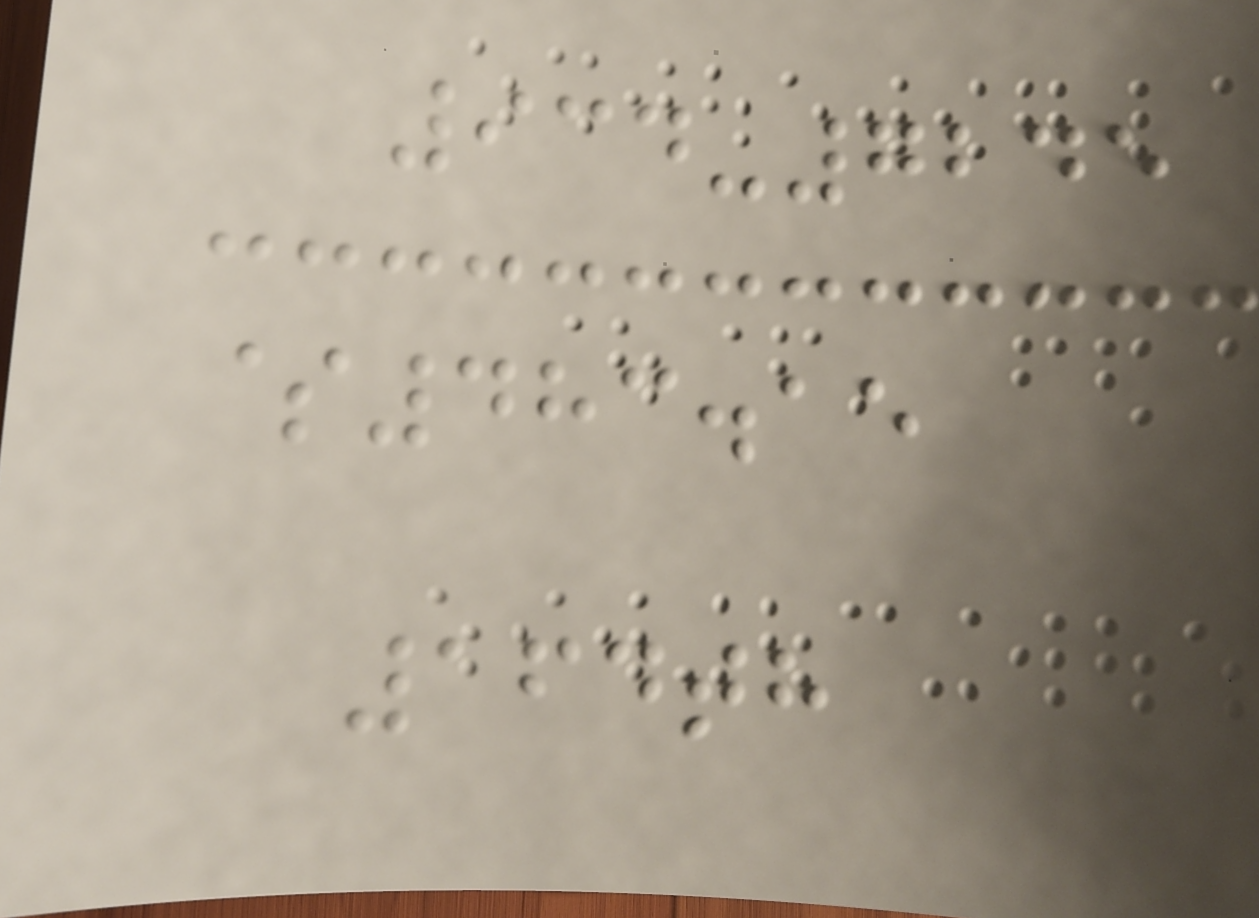934-7245
$483.15
164th
